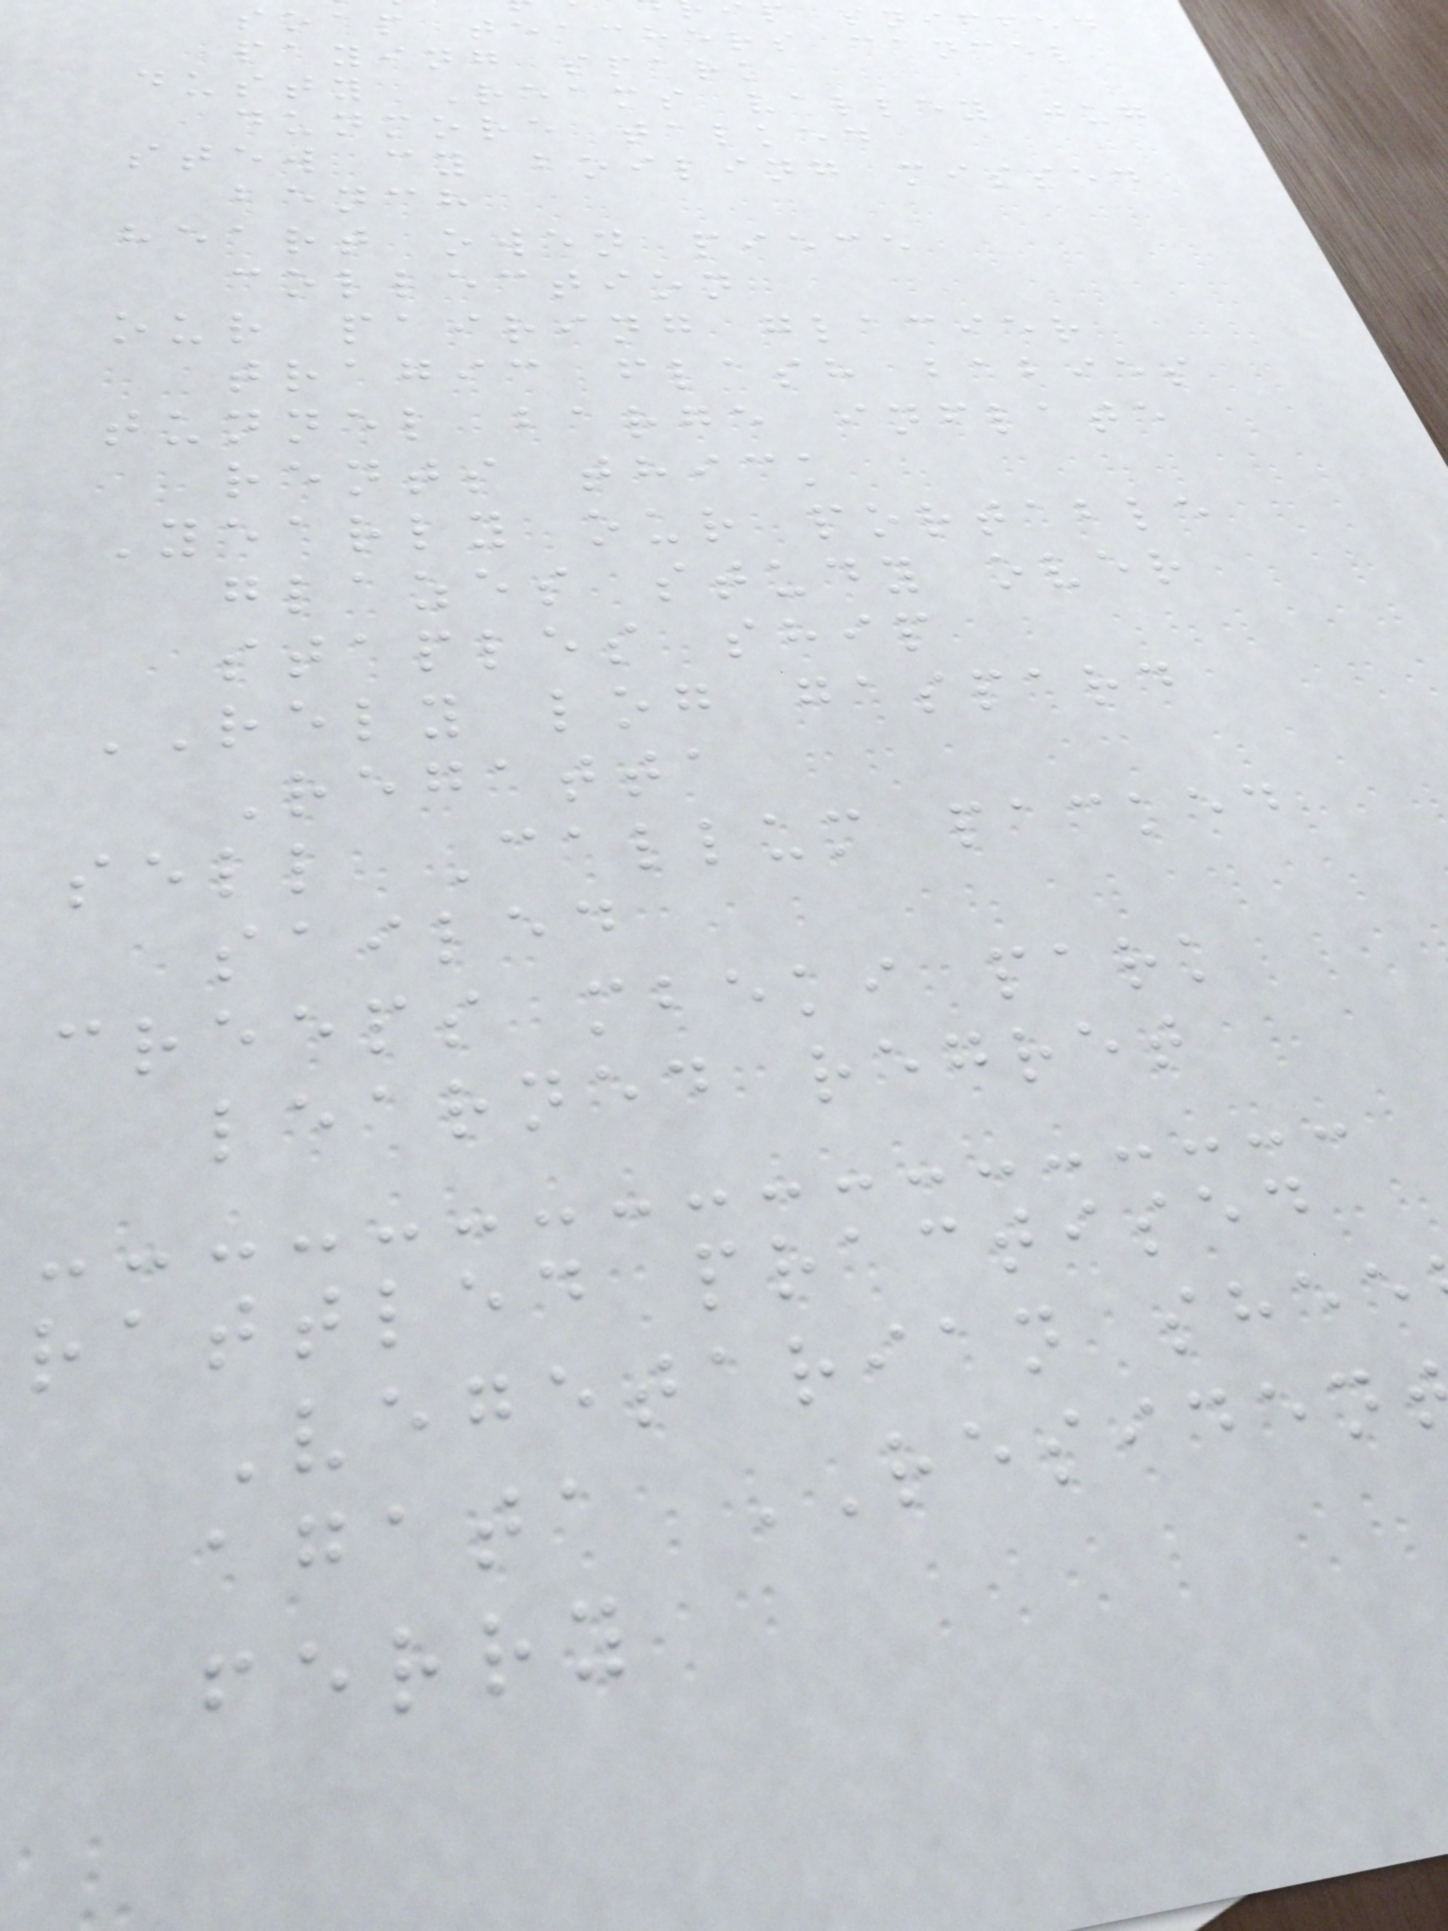sniffed
soap teachers cancel
paying spark
dusty Reams valley jug
dunmore talked
stew cy boiling missed
bench
heart owen piece
collection
our pairing glacier
tragic flash babies
tunnel barge inflate
rents thick
Yearly our portable
glazes study over
staples ship
RELY log gaspard
Regatta
sell Callum packed
sailed
creeps mbeki park
learned regret
rattled practised
Vegetarian shee
agata RESIDEN
ferry
